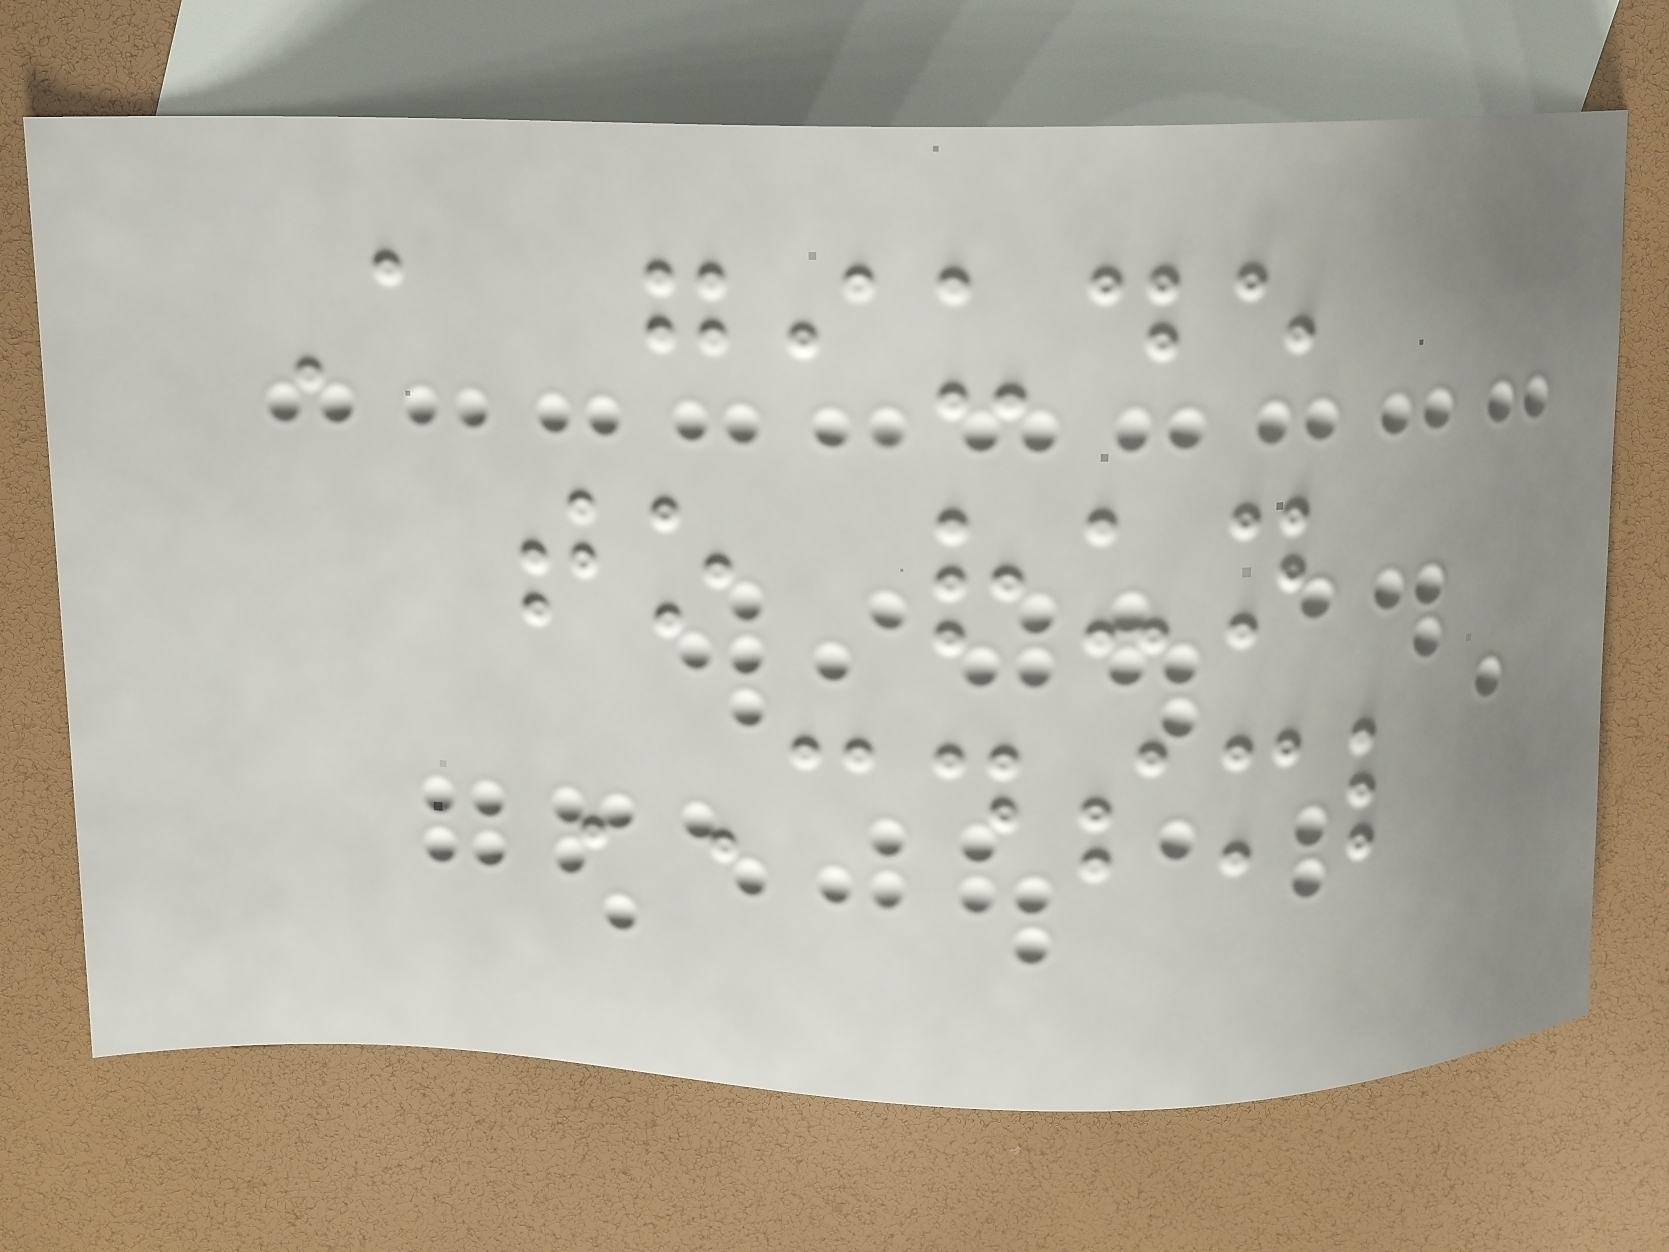A giude
to run
CDSML
